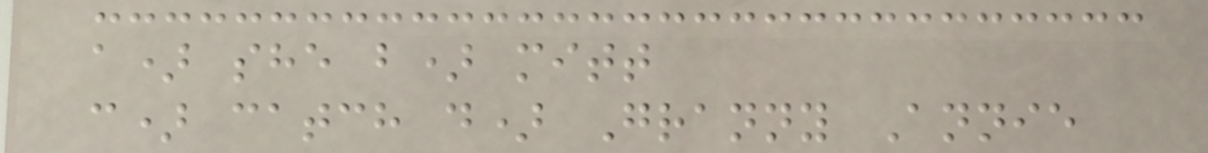a) she b) mitt
c) catch d) Granny Annie
